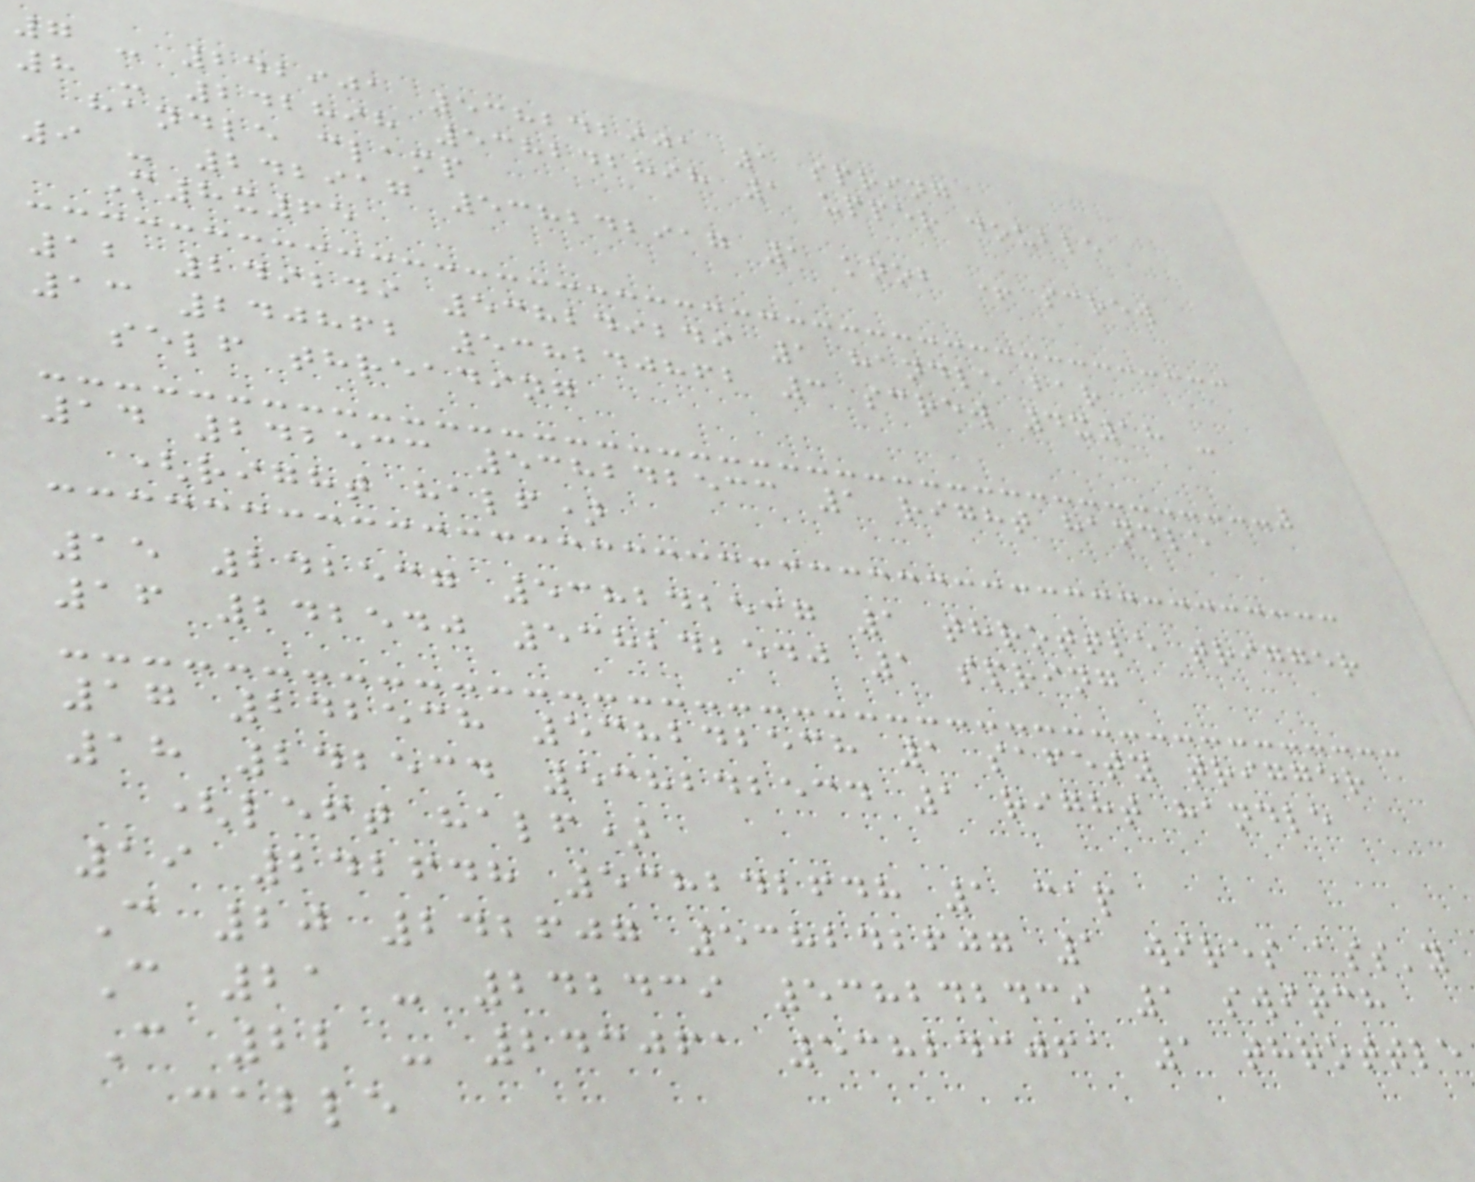7 - 242901 538242901 1 spring
8 - 242898 538242898 1 upper double
handle clamp
9 - 242917 538242917 1 knob + screw
M8x65
12 249249 538249249 1 handle bar
13 240862 538240862 3 screw 4x18 -
self threading
14 242533 538242533 1 right handle
(right half)
15 242537 538242537 1 throttle trigger
16 242540 538242540 1 spring
17 242538 538242538 1 safety trigger
18 242534 538242534 1 right handle
(left half)
19 242648 538242648 1 cap
C 20 242607 538242607 1 wires ass'y
C 21 - 242439 538242439 1 switch
C 22 - 243061 538243061 1 throttle
cable
